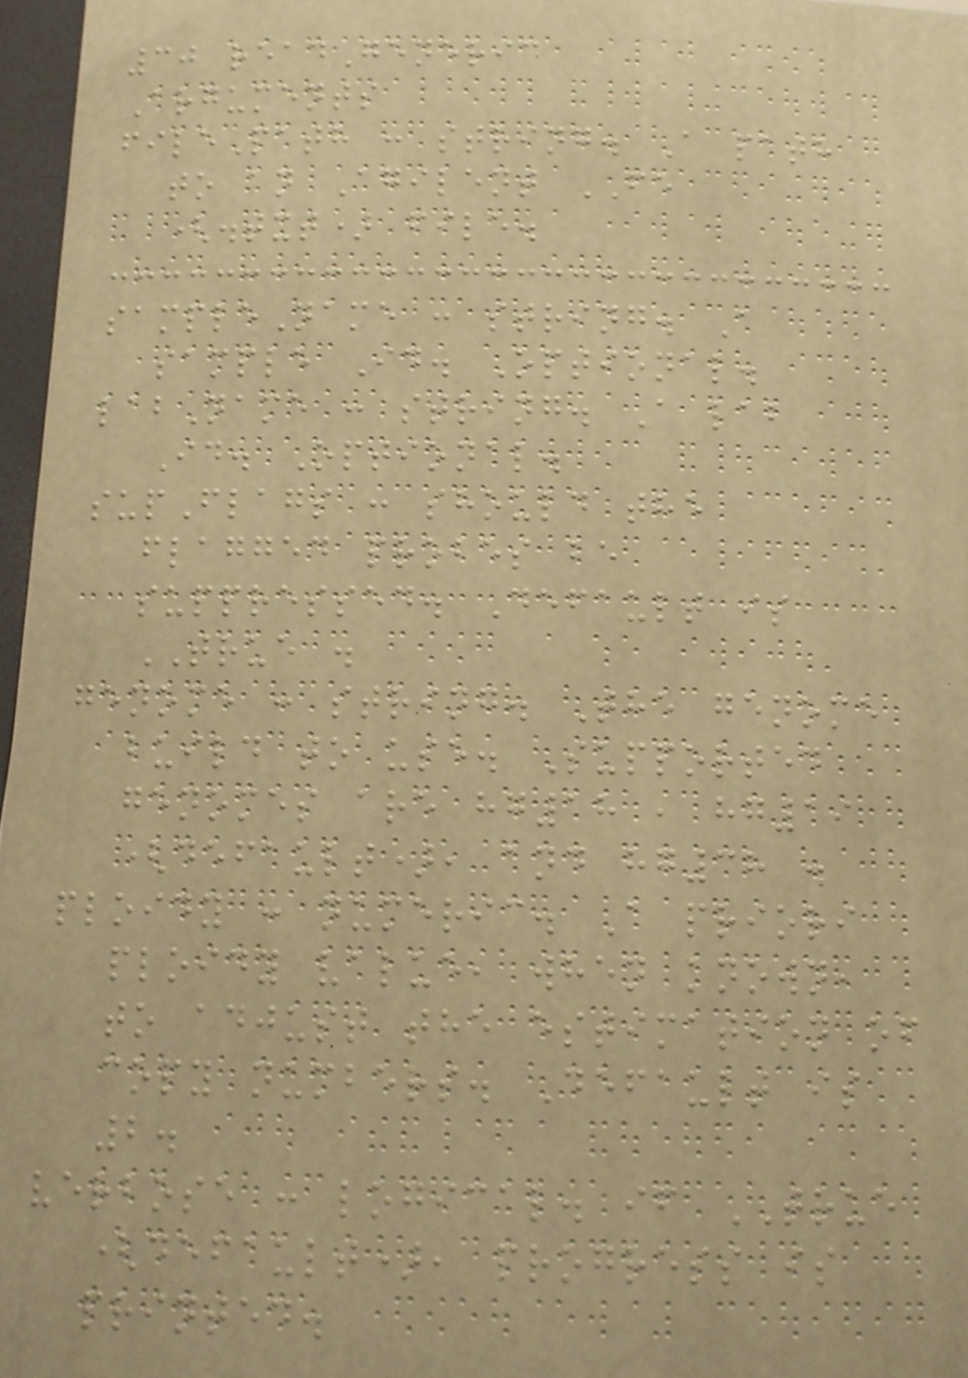30 readGeneric
Arguments
filePath : string. A path
to an Agilent FE
(.txt) file.
sampleName : string. A
sample Id. Optional.
labName : string. A lab
Id. Optional.
supFlags : should the
flagged probes be
suppressed. Default is
TRUE .
genome : string. The genome
build to use. Supported
genomes are hg18 , hg19
(default), and hg38 .
ploidy : numeric. A priori
ploidy value, when known,
to adjust the estimation of
copy numbers. Default is
2.
verbose : logical. if TRUE
(default), progress is
printed.
